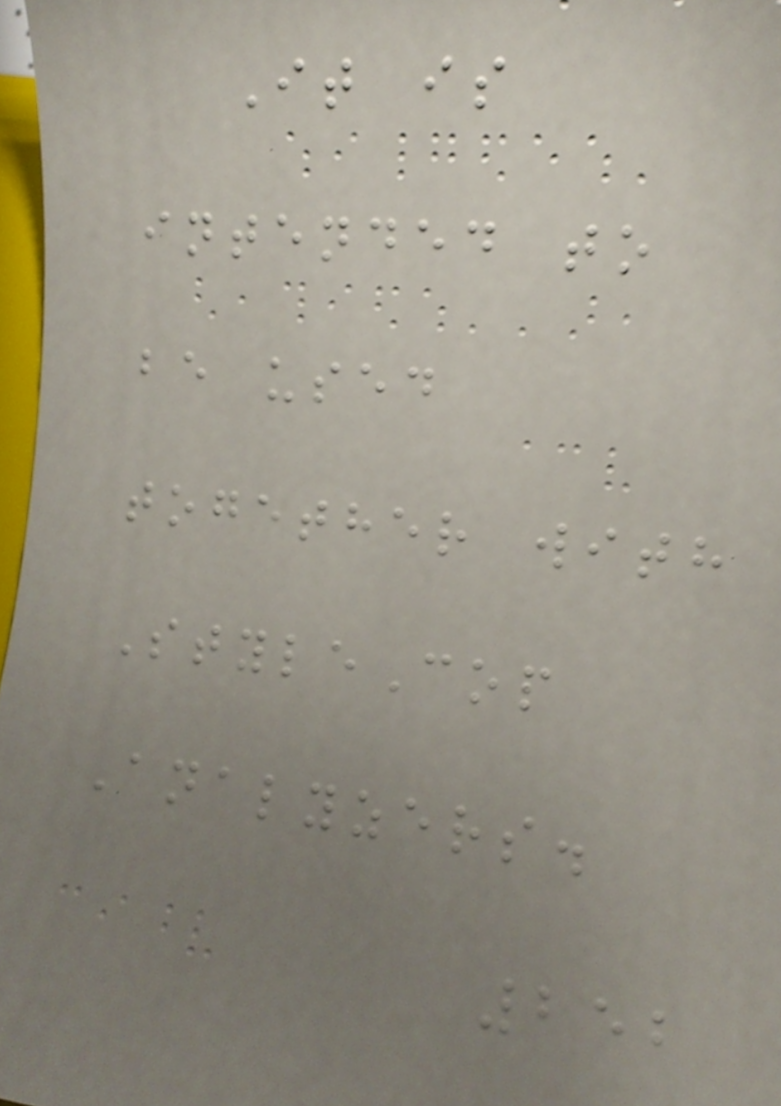It is
intended to
be used
together with
StyleCop
Analyzers.
252
